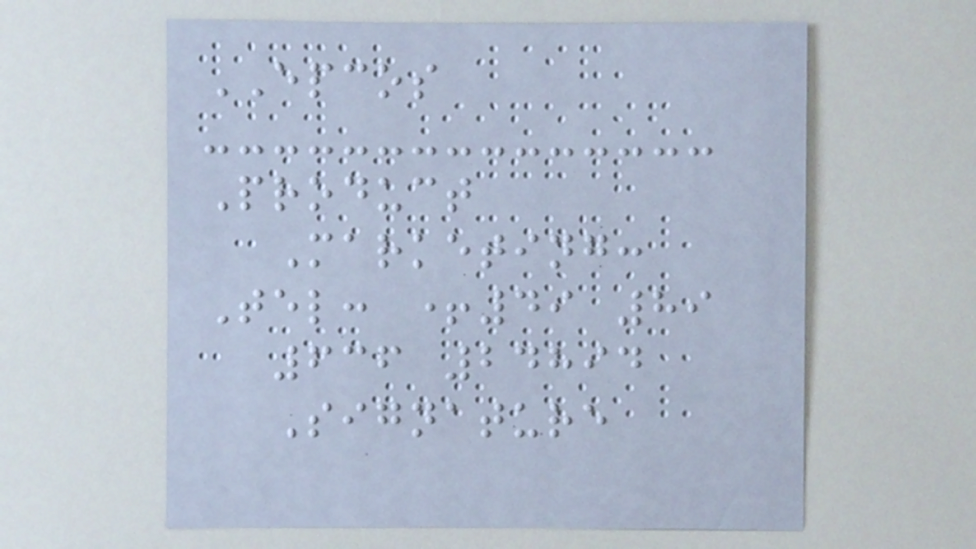EPCOS
Product
Marketing:
Tel: +49 89
636 24894
Signature
